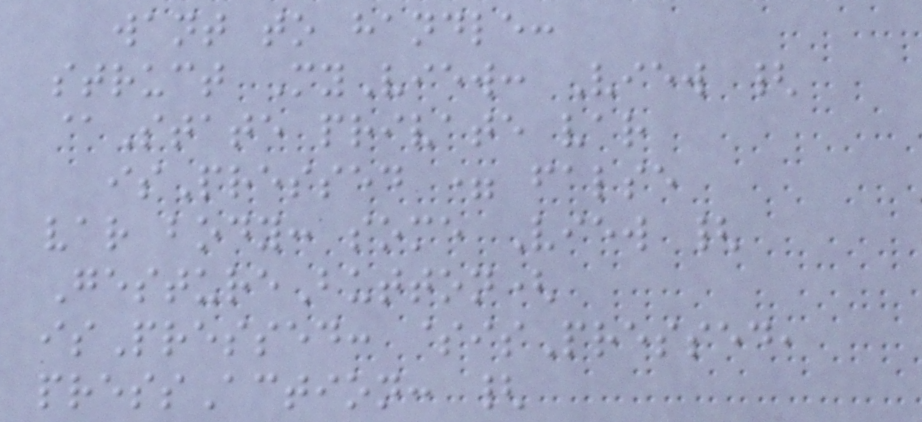want to handle:
struct MyView: View {
@State private var
isPressed = false
var body: some View {
GestureButton(
isPressed: $isPressed,
pressAction: {
